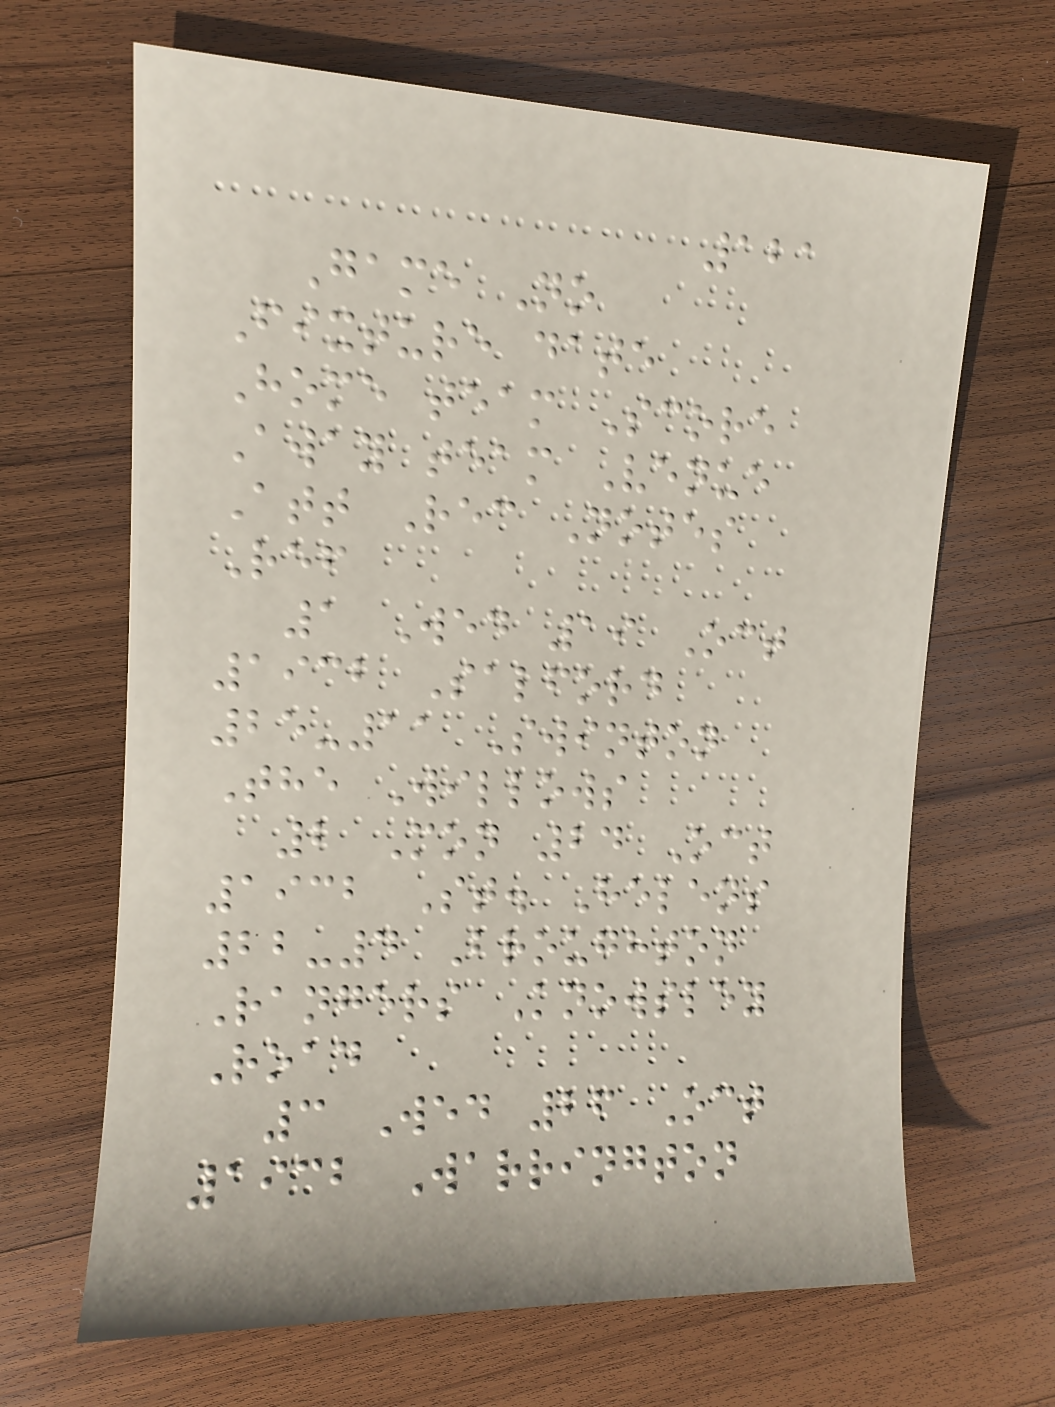121
Game No
Fixture date
Home team Score
Away team Venue
Att Rec Notes
Ref
1 Wed 19 Oct
1932 Salford
25-11 Swinton
The Willows
2 Mon 24 Oct
1932 St. Helens
22-4 Broughton
Rangers Knowsley
Road
3 Wed 26 Oct
1932 Warrington
